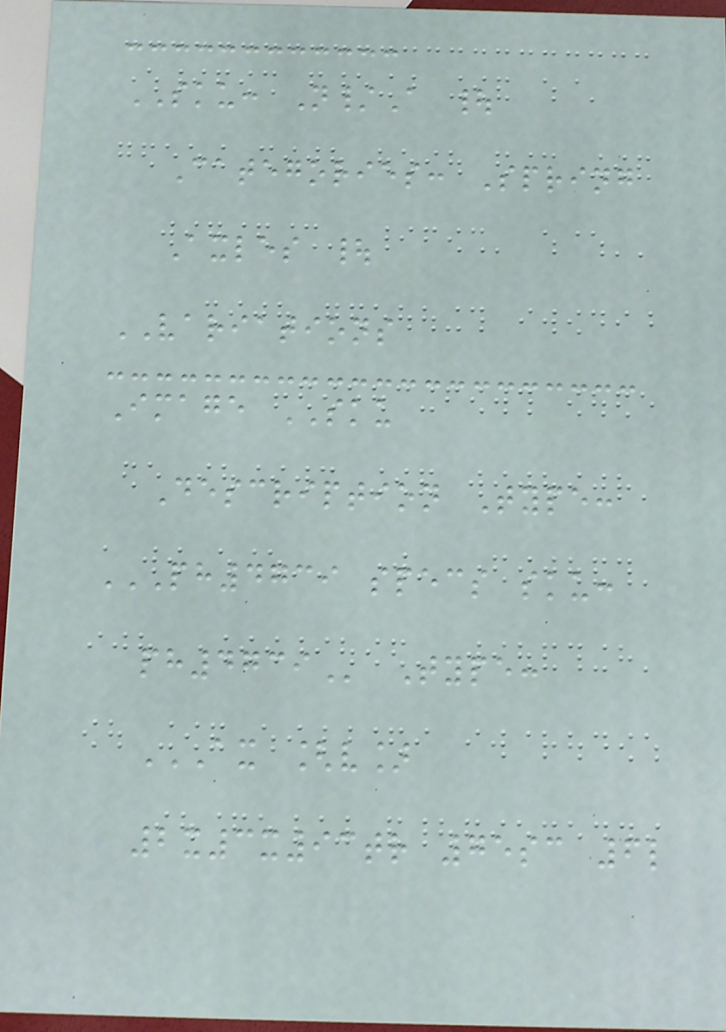SKU: N/A |
Categories: Spring
Axles |
VARIATIONS
Image SKU
Description Type:
PH4739 SPECS SKU:
PH4739 Type:
AX [V]
2X3X93TR 75SC 6L
